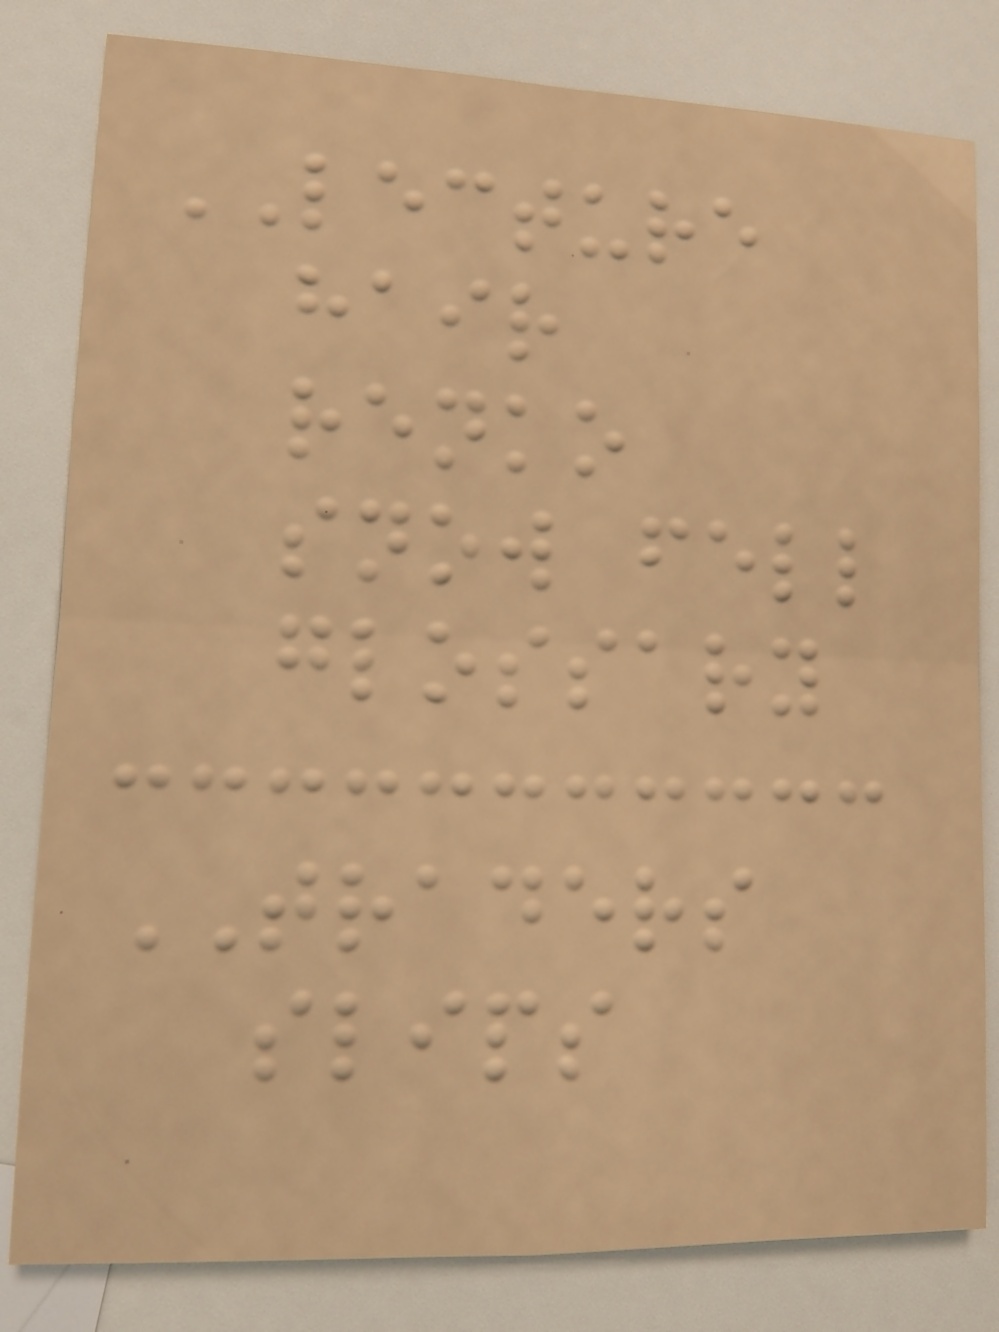LECTURE
hair
renko
snow fell
glossary
TRADERS
slips
